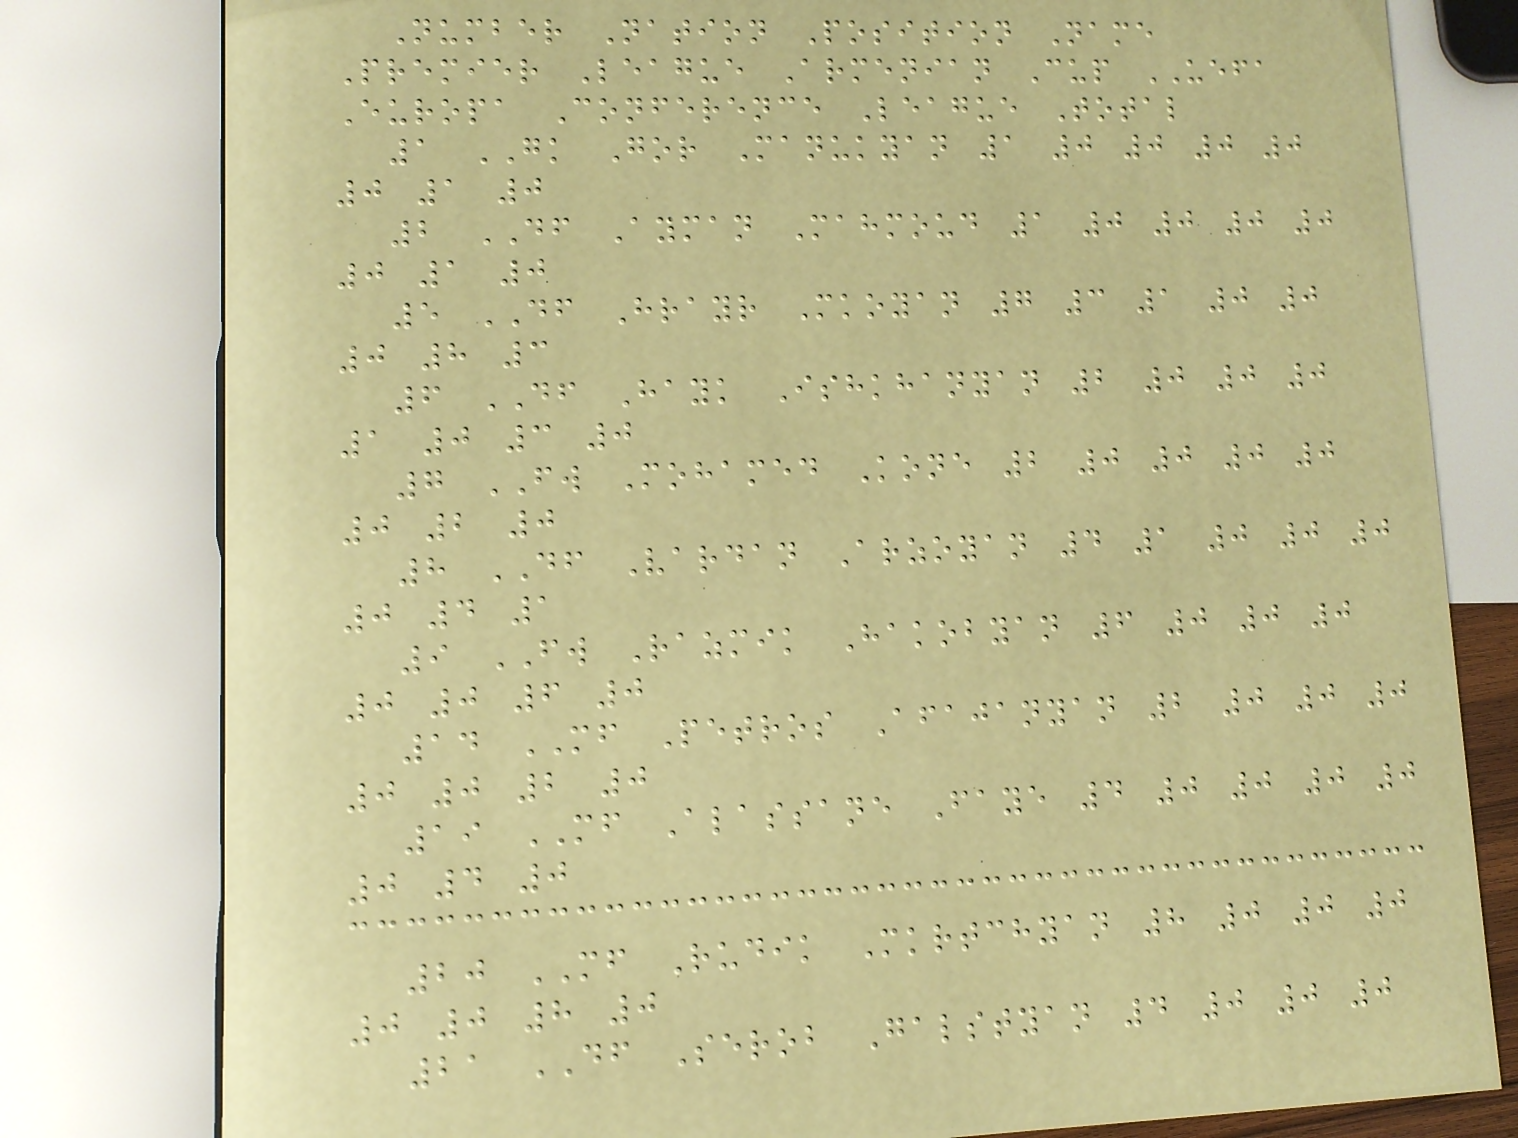Number Nation Position Name
Premier League Armenian Cup UEFA
Europa Conference League Total
1 GK Gor Manukyan 1 0 0 0 0
0 1 0
2 DF Ayman Mahmoud 1 0 0 0 0
0 1 0
5 DF Hrayr Mkoyan 7 3 1 0 0
0 8 3
6 DF Hayk Ishkhanyan 2 0 0 0
1 0 3 0
7 FW Mohamed Kone 2 0 0 0 0
0 2 0
8 DF Vardan Arzoyan 4 1 0 0 0
0 4 1
9 FW Razmik Hakobyan 6 0 0 0
0 0 6 0
14 MF Petros Afajanyan 2 0 0 0
0 0 2 0
19 MF Alassane Faye 4 0 0 0 0
0 4 0
20 MF Rudik Mkrtchyan 8 0 0 0
0 0 8 0
21 DF Serob Galstyan 4 0 0 0
